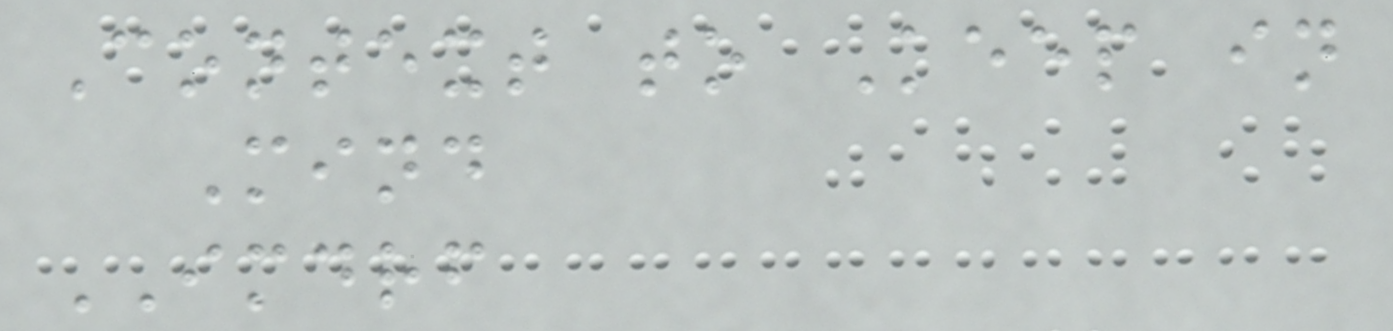Context to Keep in
Mind
IMDRF
